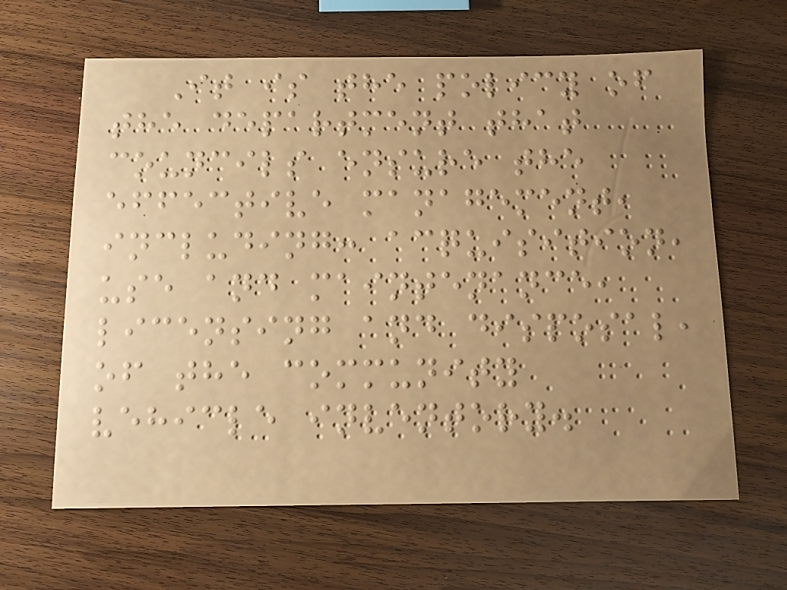It is the policy of
the department that
councils ensure the
effective management,
including: acquisition,
use and maintenance,
licensing and disposal,
of the community
vehicle inventory.
